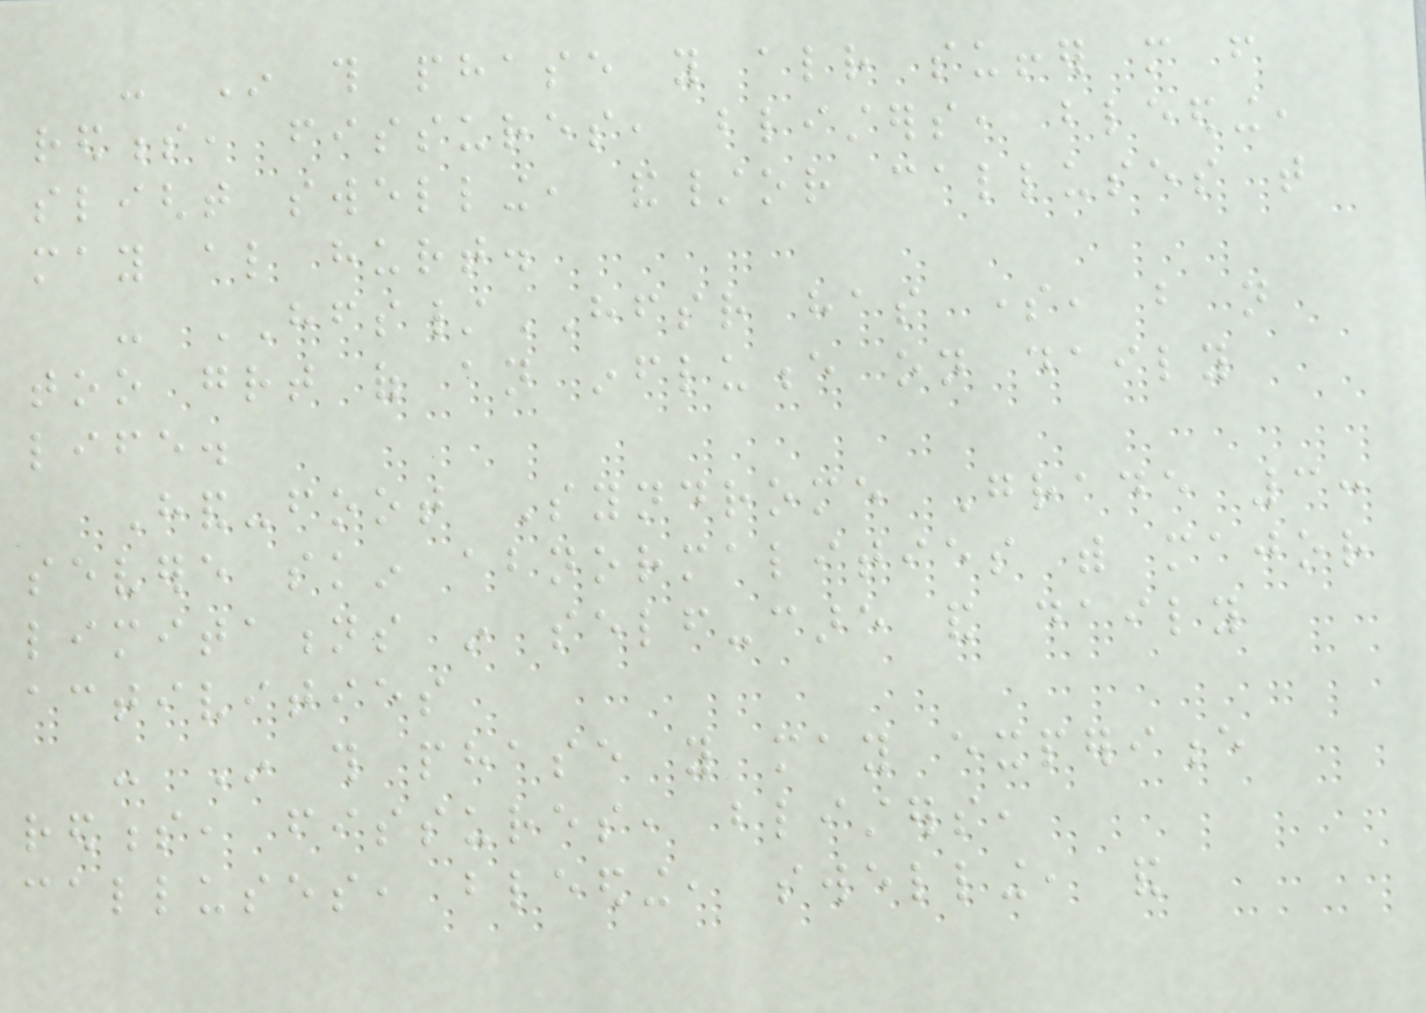- In this phase you already suffer more from
redness, fissures, blisters, bleeding,
slight swelling, and/or calluses that
may also hurt.
- HFS/HFSR has some, but not
too great of an influence on daily
life.
Hand-foot Syndrome Grade 3:
severe skin abnormalities with major
limitations in self-care and daily
activities
- In this phase you may experience
redness, fissures, blisters,
calluses, bleeding, swelling, and
